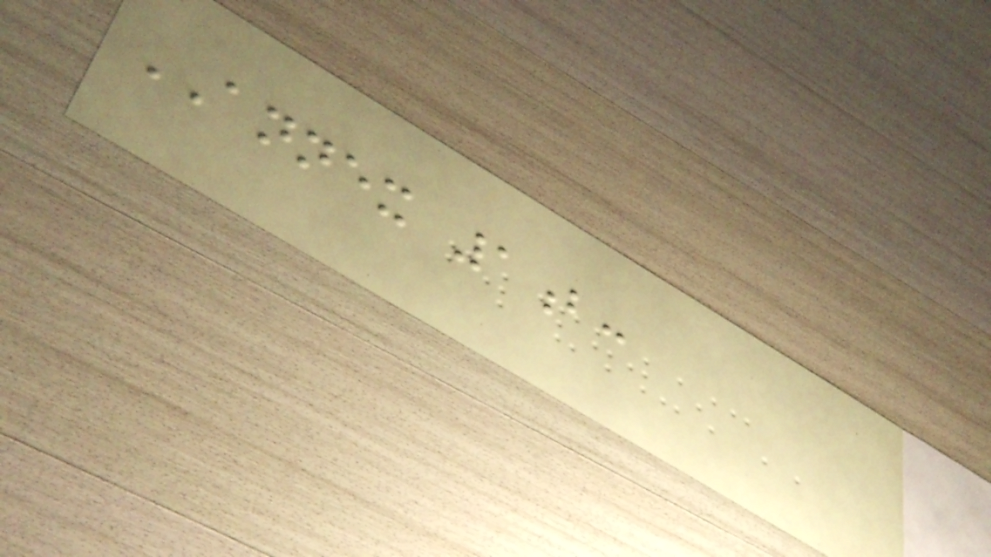ANNEX 1b:
